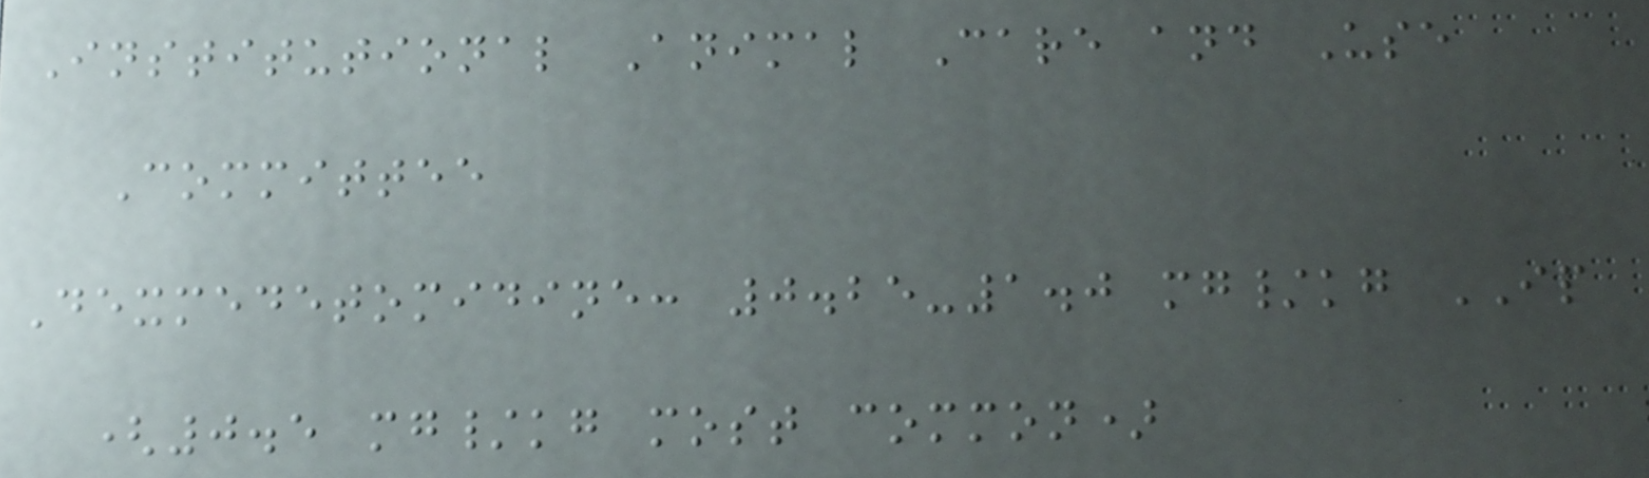Institutional Animal Care and Use
Committee
Dexmedetomidine: 0.25-1.0 mg/kg IP
(0.5 mg/kg most common)
